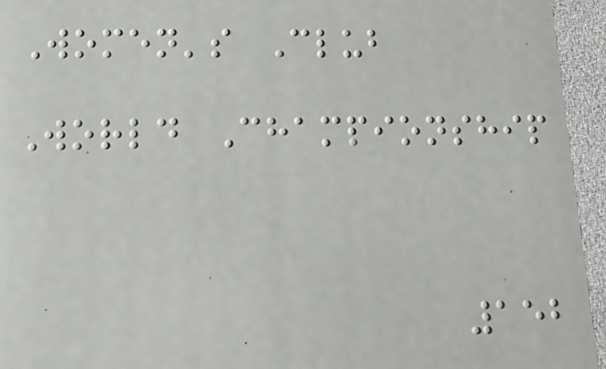Women's Club
World Championship
152
